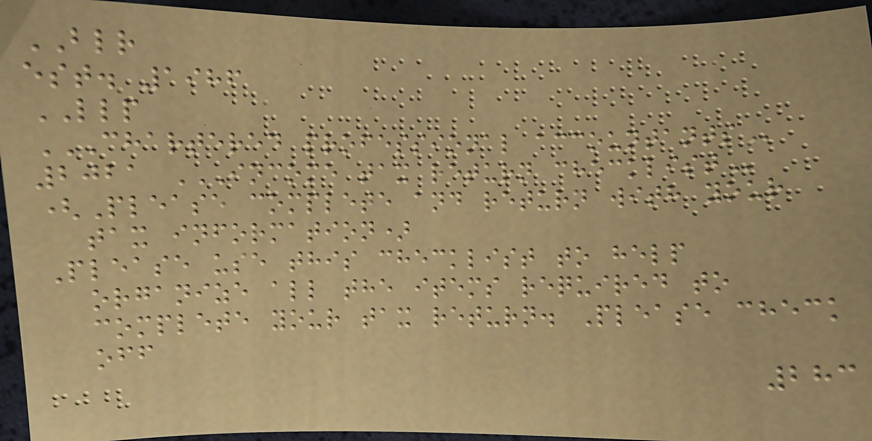BLR
est. 1986
LLP
CHARTERED PROFESSIONAL ACCOUNTANTS
2021 INCOME TAX RETURN CHECKLIST
(Please complete and return with your
tax information)
Please use this checklist to help
organize all the items required to
complete your tax return. Please check
off
283
